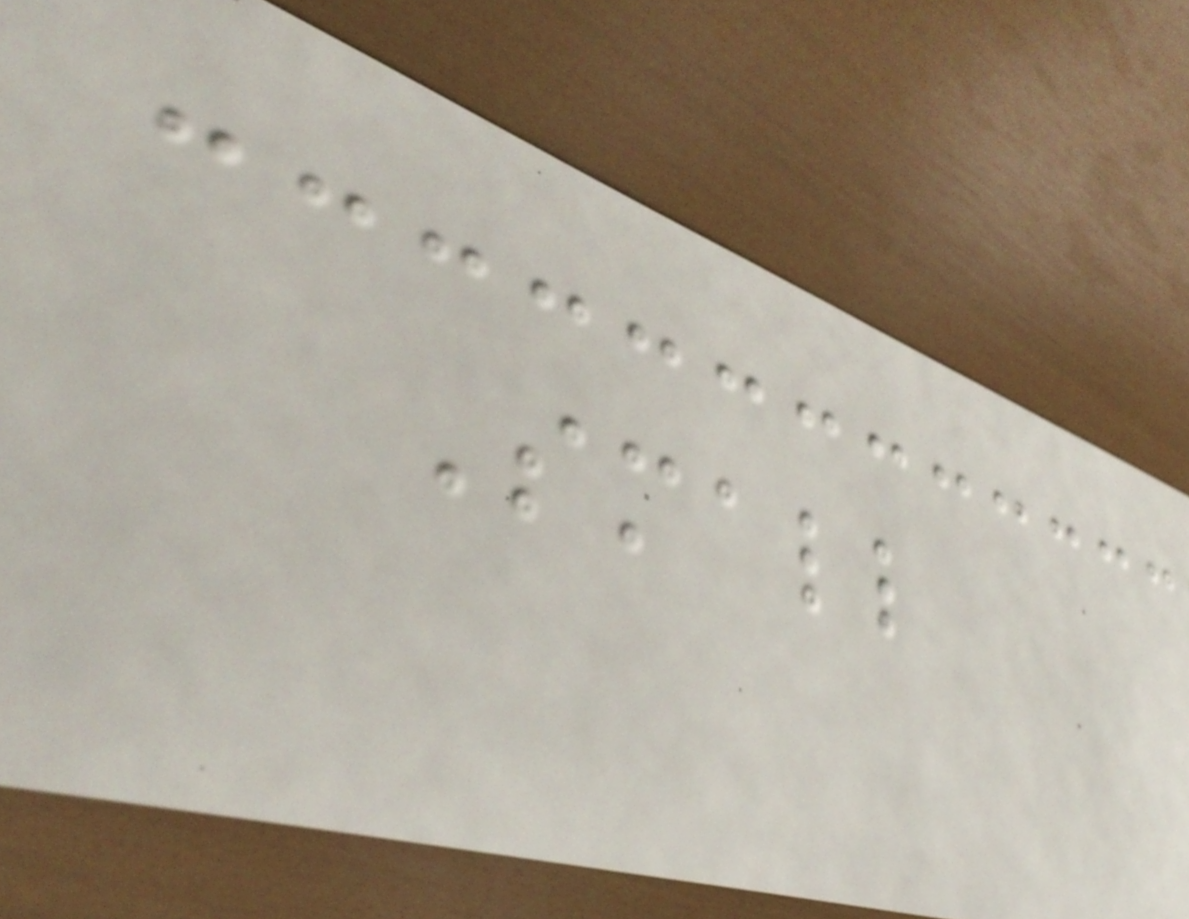Small
